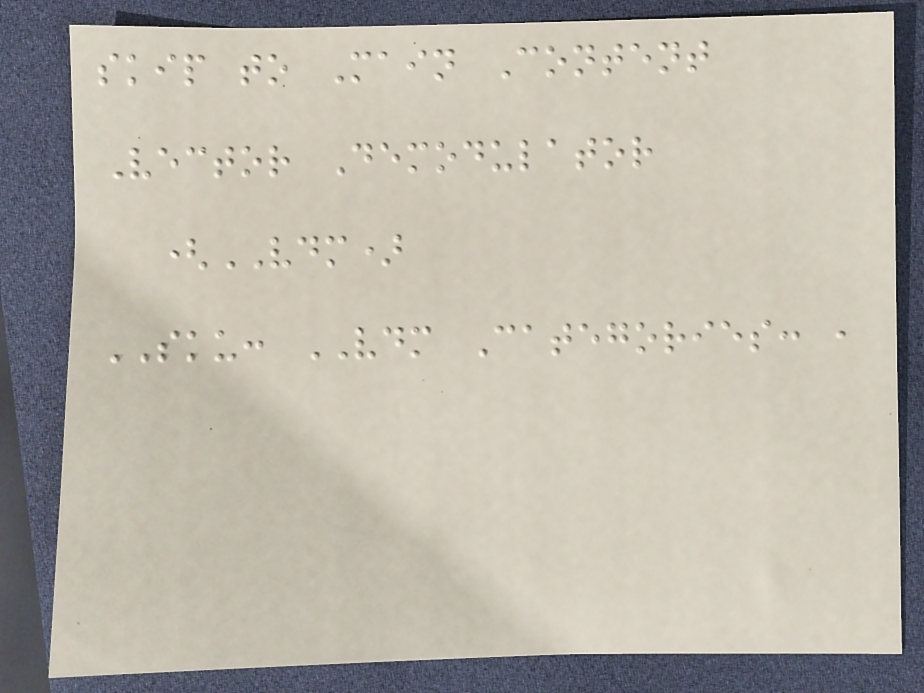skip to Main Content
Vector Demodulator
(VDM)
SKU: VDM Categories: ,
